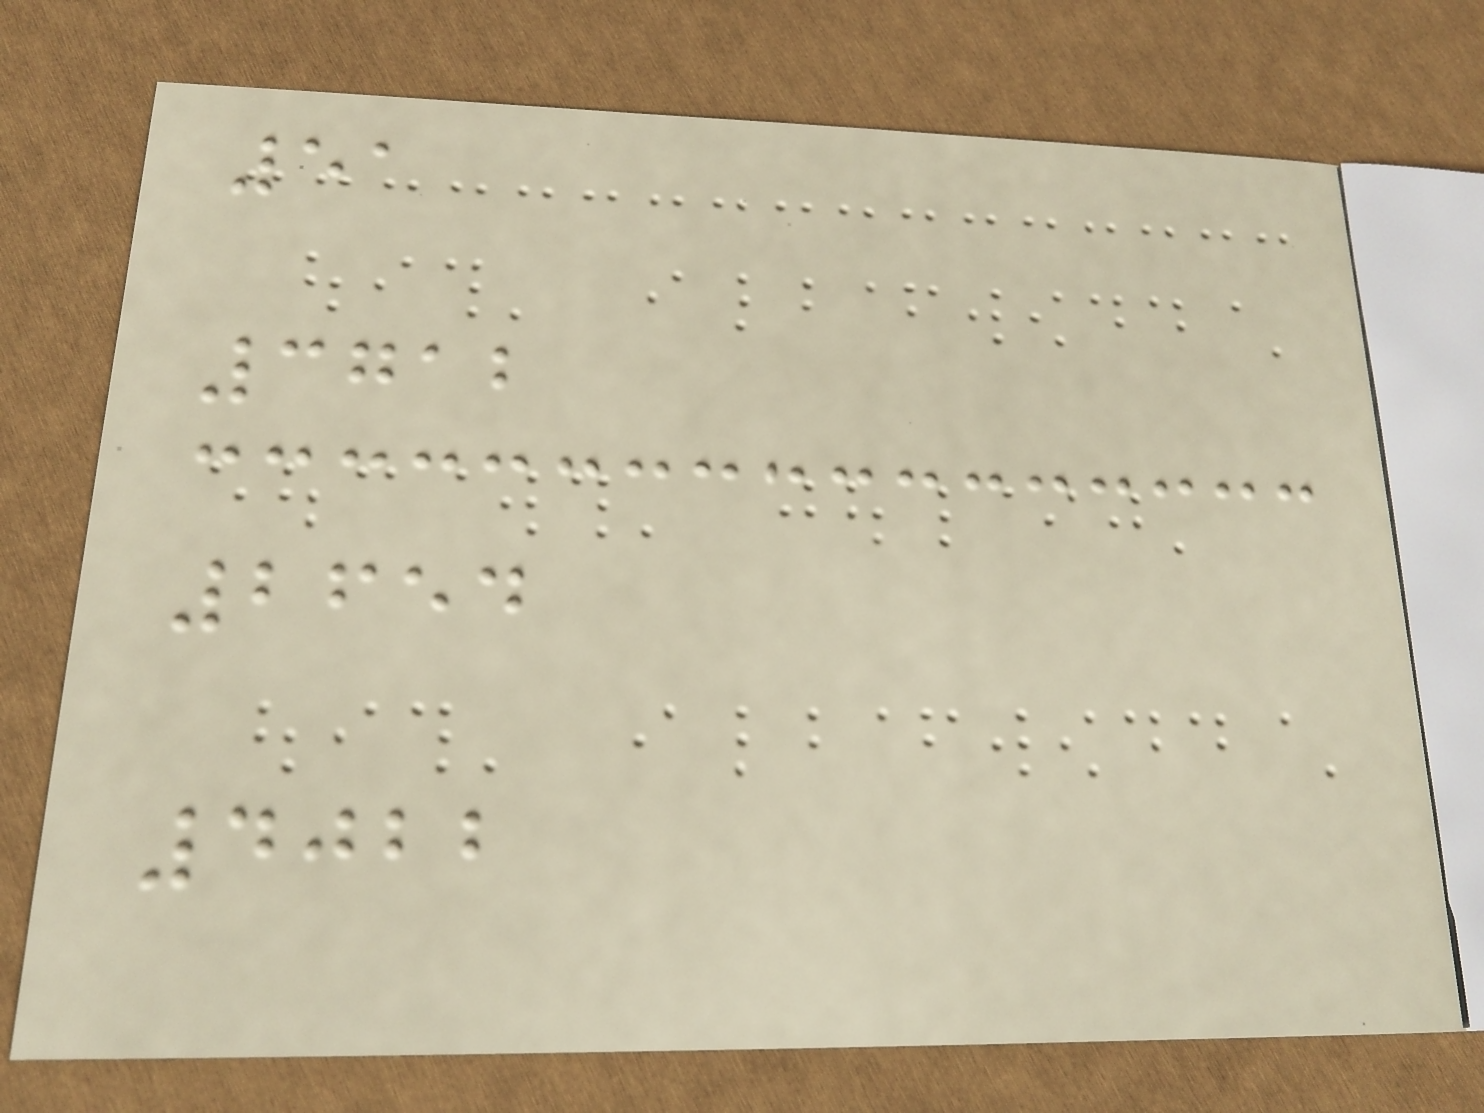51
3712
2654
4022
